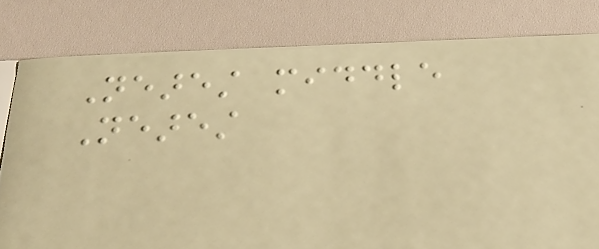Nearest middle
Nearest
